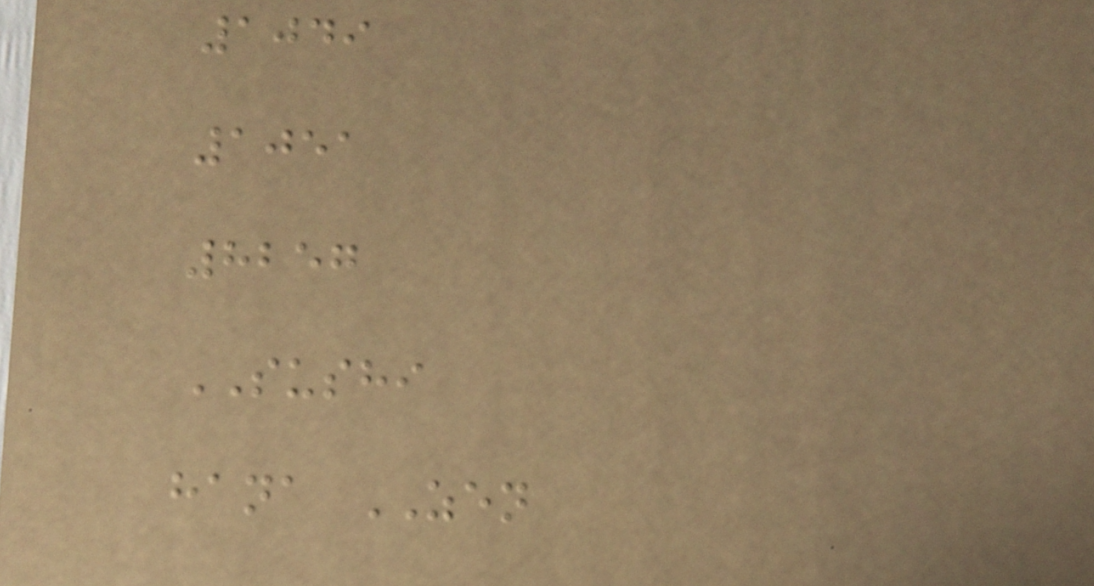1049
1051
8257
SUSHI
hana ZEN
